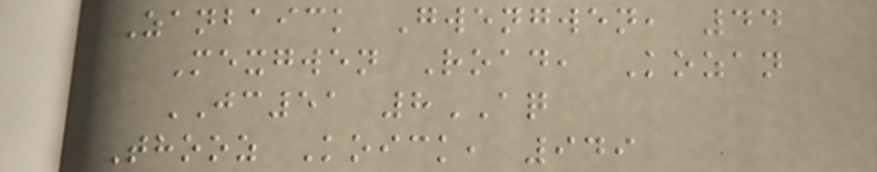Zanbaick Gwengwen, 44
Mexgwen Road, Kozan
JC51 8AQ
Thooz Koick, 949
